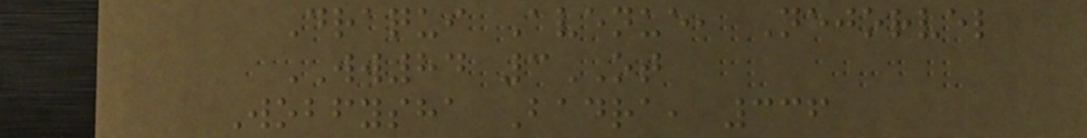Draqui Avenue, Nejorvel
WW84 3OT
Wobfysha Badra, 336
